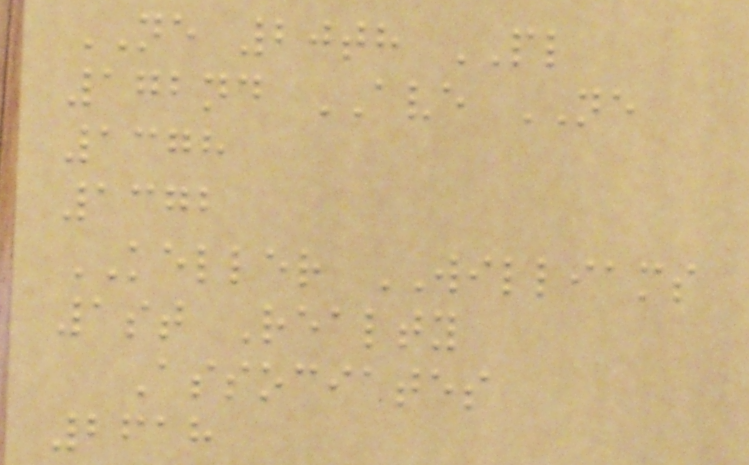NE 20th PL
172nd AVE NE
1378
1372
KELLER WILLIAMS
1st Realty
Associates
2618
